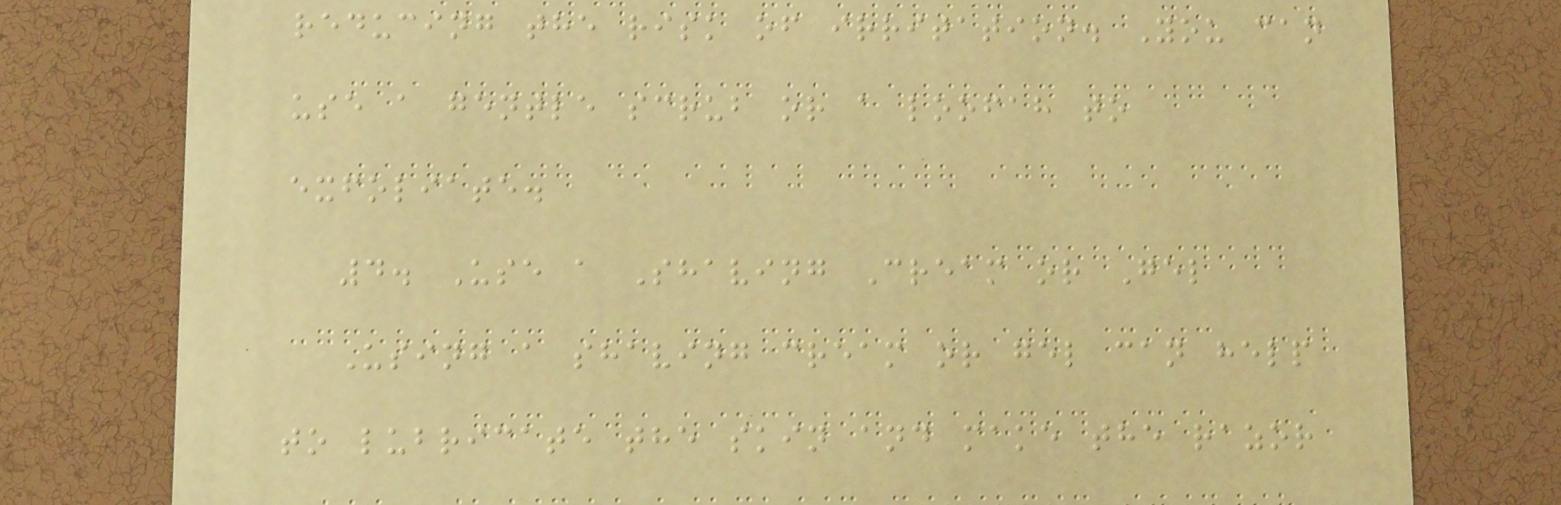reducing the risk of irritation. You can
use a gentle scrub or a loofah to
exfoliate.
4. Use a Shaving Cream or Gel
Using a shaving cream or gel can help
to lubricate the skin and make the razor
